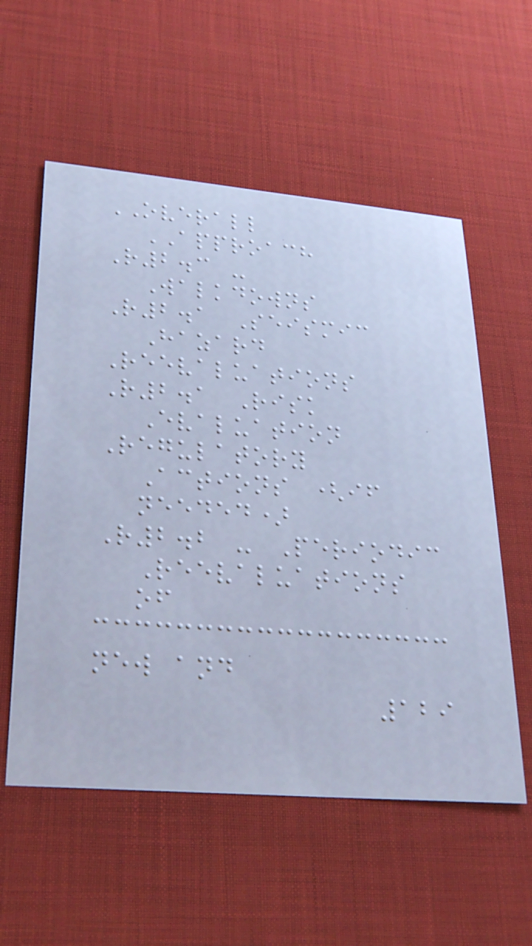OVERALL
APPROACH
R2.3 -
Walkdowns
R2.1 Seismic
Hazard
Reevaluations
R2.1 Risk
Evaluation
Regulatory
Actions (if
needed)
R2.2 - Periodic
Reevaluations
of
new and
129
